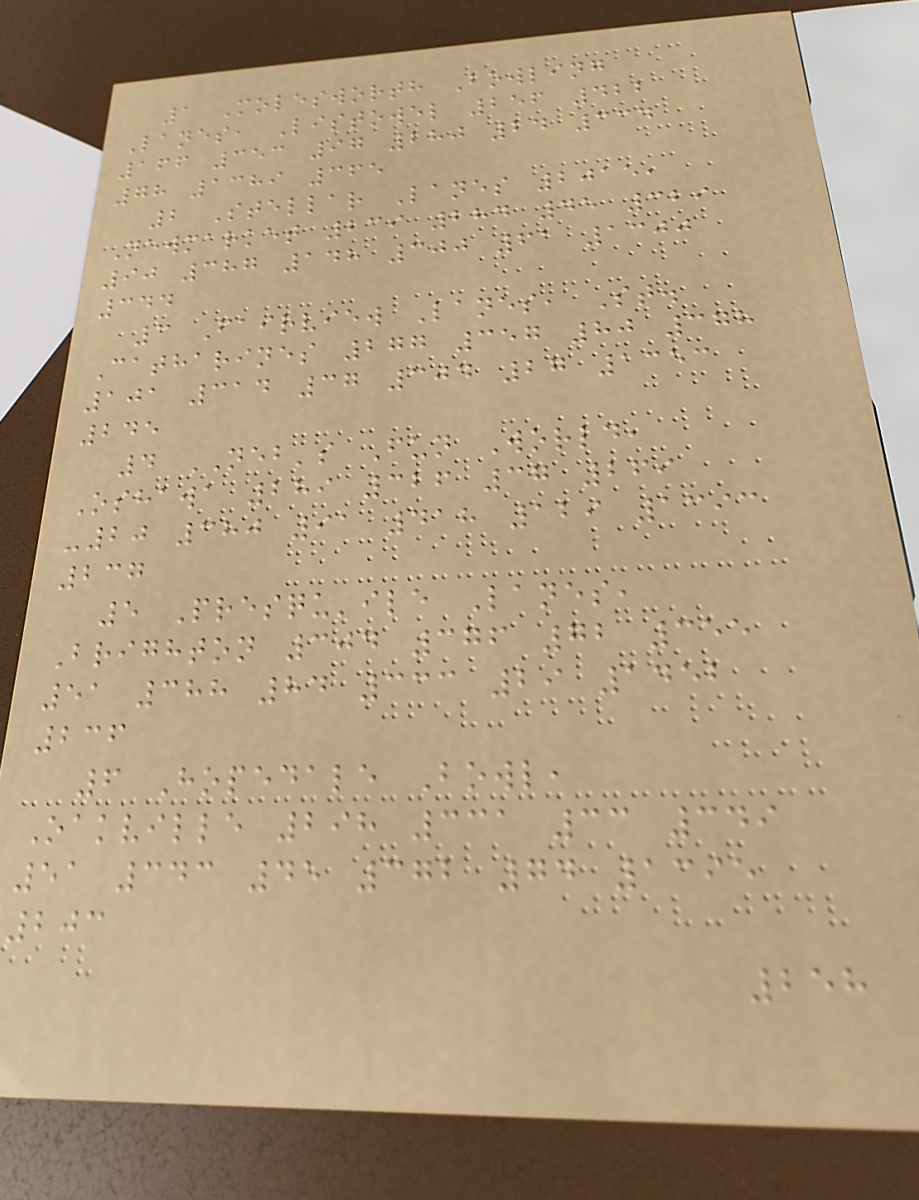1 Molesworth Bowling
Lanes, Listowel 256 422
166 353 97 280 24 334
78 1389 365
2 Stellar Lanes 2015,
Newmarket 239 284 45 329
90 387 148 300 61 1300
344
3 Fairview Lanes, St.
Catharines 277 357 80 378
101 314 37 304 27 1353
245
4 NEB's Fun World,
Oshawa 289 326 37 269
-20 380 91 418 129 1393
237
5 Presqu'ile Lanes,
Brighton 304 376 72 355
51 388 84 333 29 1452
236
6 Hopedale Bowl,
Oakville 298 331 33 349
51 343 45 372 74 1395
203
258
